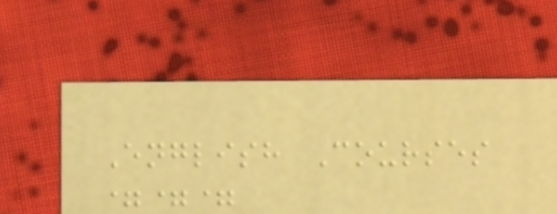English Courses
===
